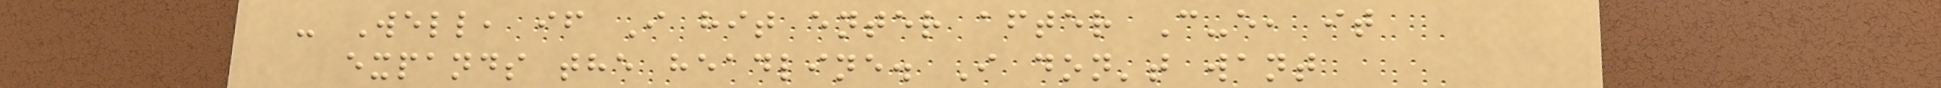- Well, if I hit enter after C-e, it
expands the headline. I don't want
